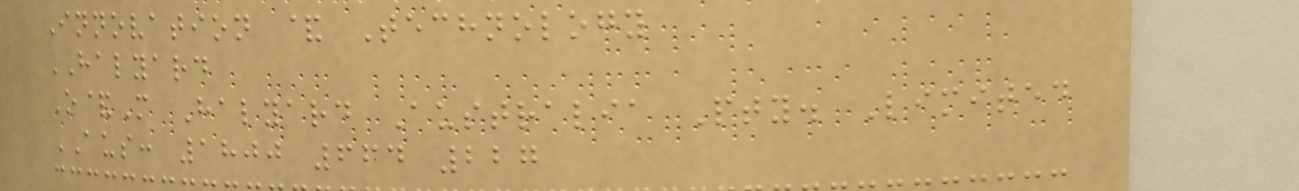Innovation & Technology
HALYARD
O&M Halyard Australia Pty. Limited
AUS: 1800 664 227
